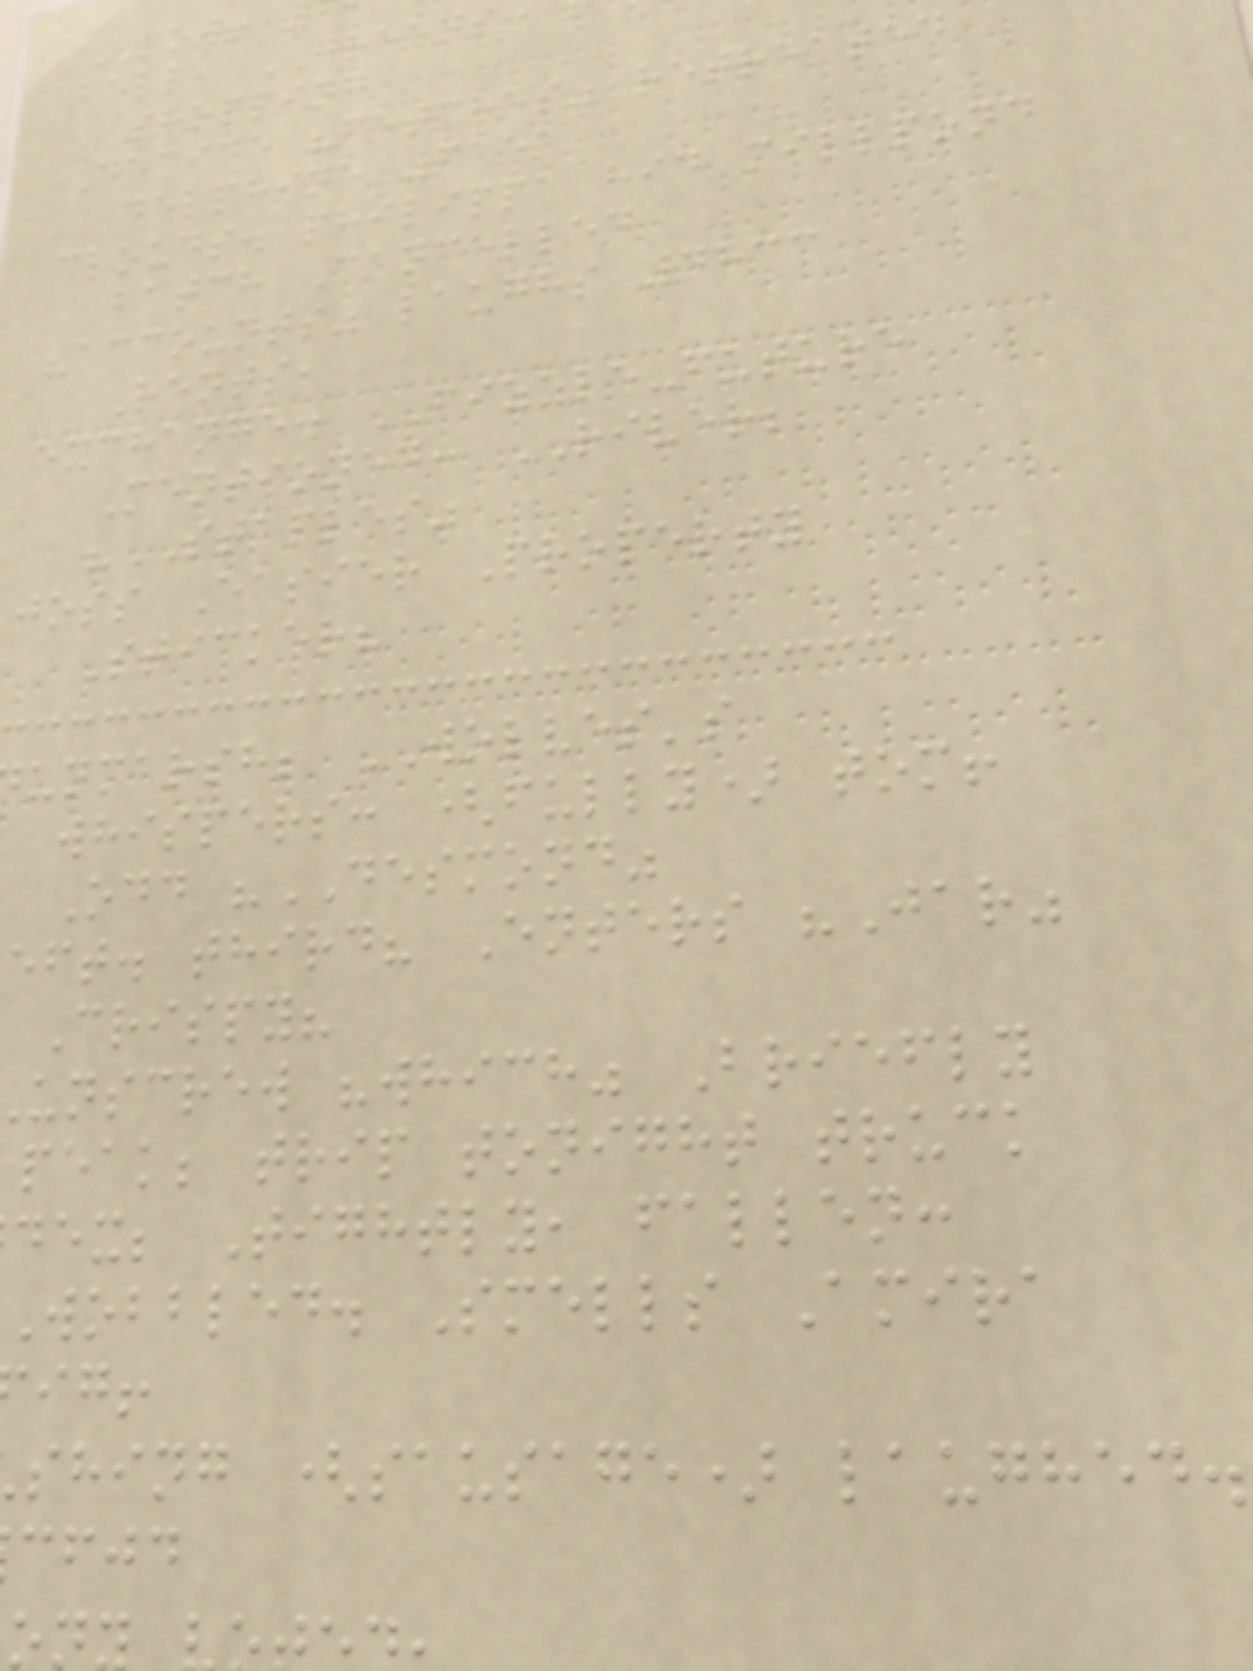bell, GREENS
shopping
Decide "fetches" retreated
delphine 6151
clouds. philippa hid millpond
batch Cancelled
"accounts" laughs 4833
Rents,
exchange. FIZZLE-future
Mentioned: RIVER;
"STAPLES"
joss Easier Property
Sticker?
unmarsh; WOLVES's
whispers: (fully) tom!
Odd "DESMOND"
eft. third? Enters "Jar"
Crispy?
unscrew "which" Briefly
peak; trip tonight truck
dex; Tightly, fallen:
Wobbled. Smells Amira
shing (sausage) laughed.
cfjd
